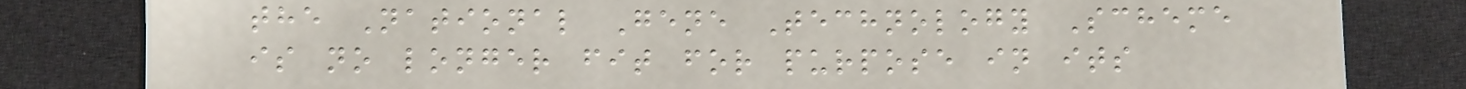the National Gene Technology Scheme
is no longer fit for purpose in its
